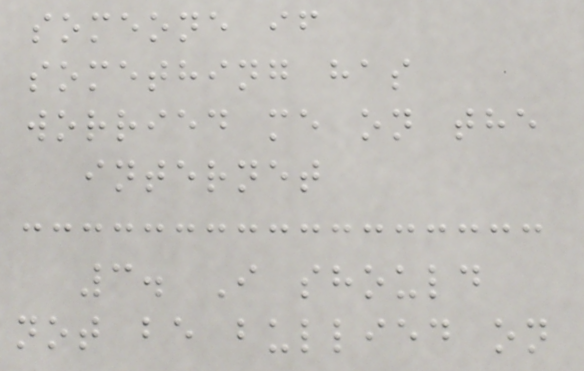someone if
something has
worried me on the
internet
3. I should
not be bullied on
